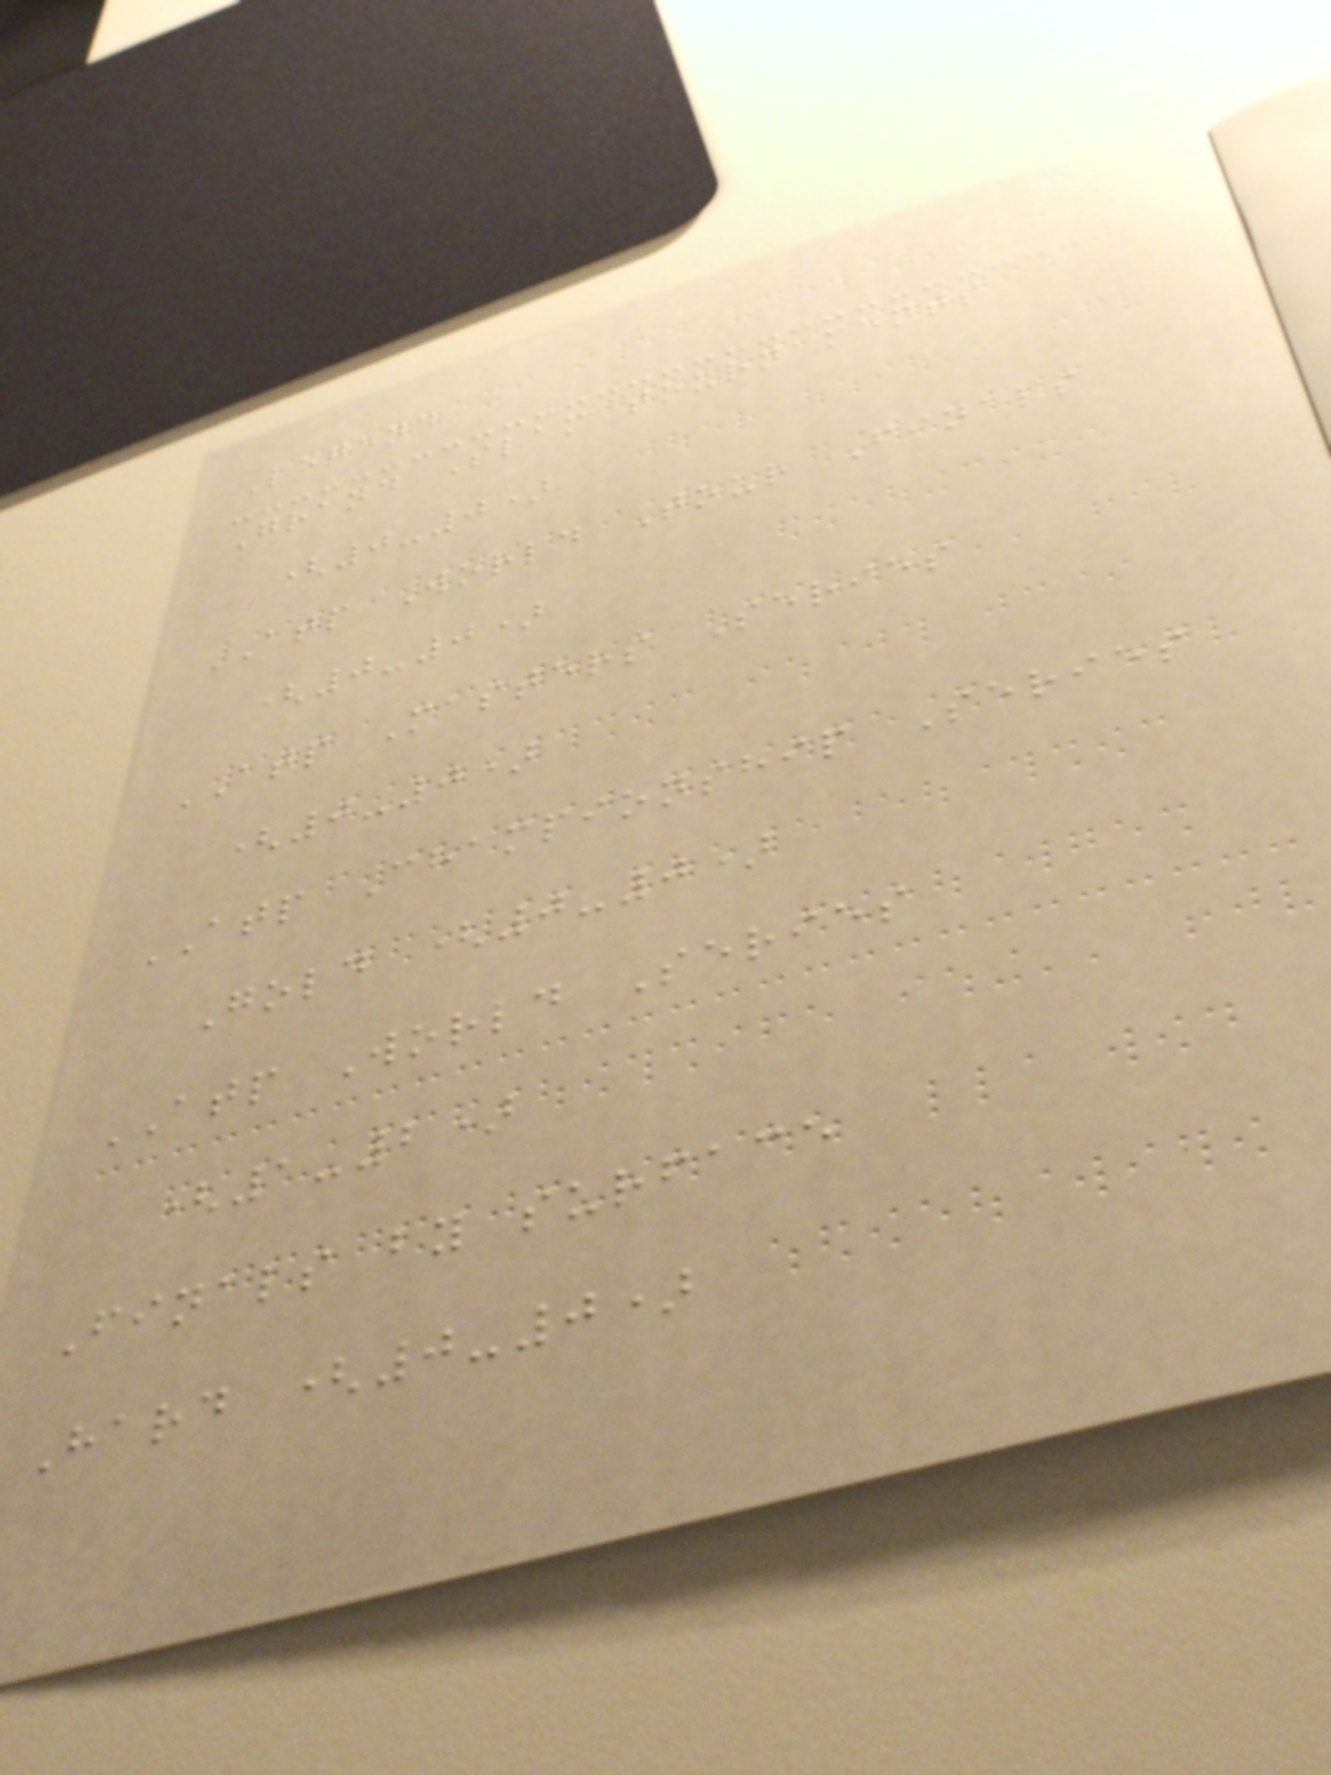Legend
Grand Slam tournaments
(0-0)
ATP World Tour Finals
(0-0)
ATP Masters Series
(0-0)
ATP Championship Series
Gold (0-0)
ATP World Series
(1-2)
Finals by surface
Hard (0-0)
